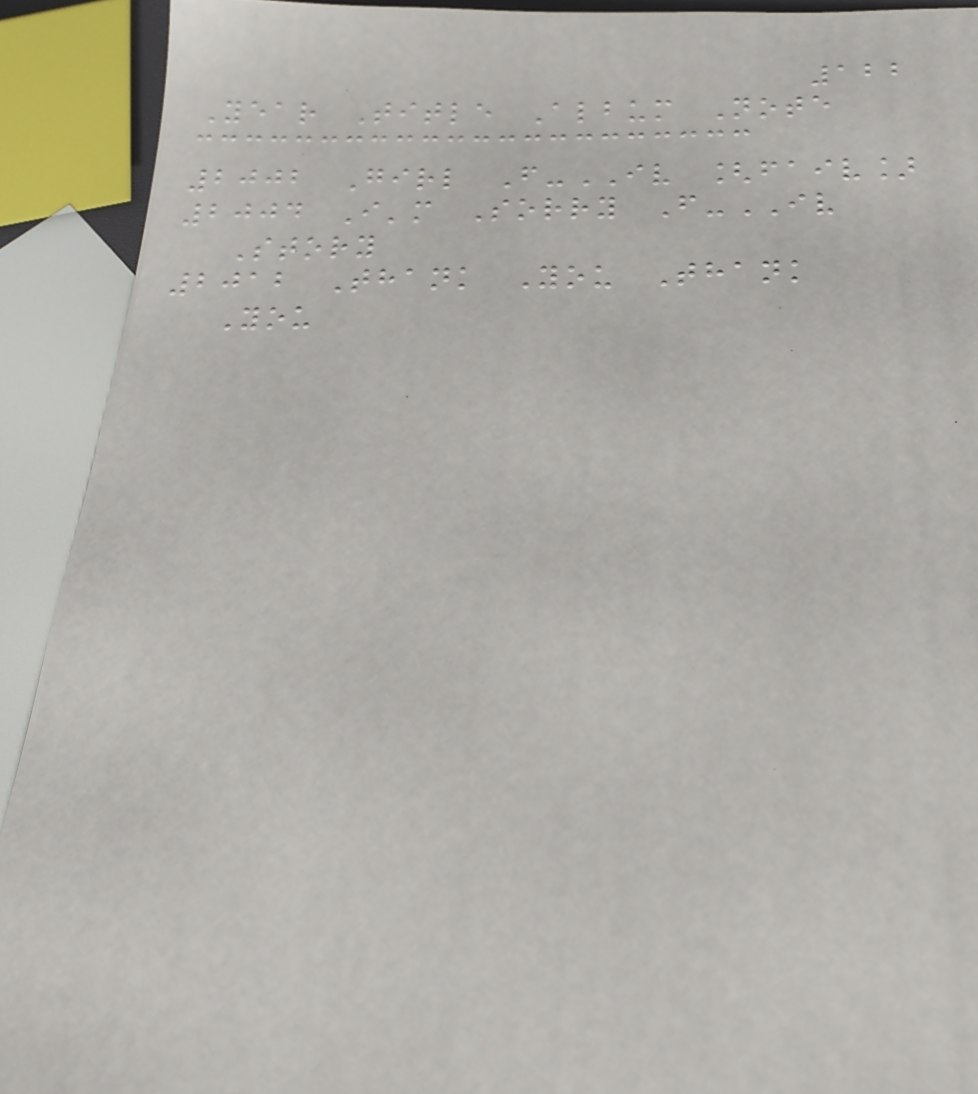122
Year Title Album Note
2002 Girl F-IV [faiv]
2004 I'm Sorry F-IV
Story
2012 Thank You Thank
You
